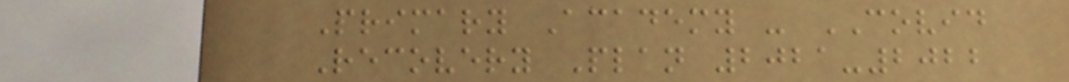Primary Academy - COVID
Recovery Plan 2021-2022
